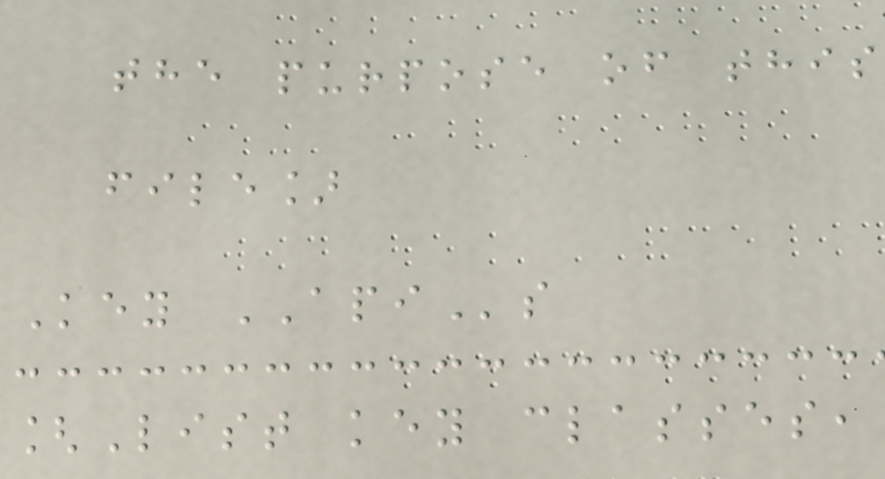the purpose of this
file]
Key APIs
[List key classes,
